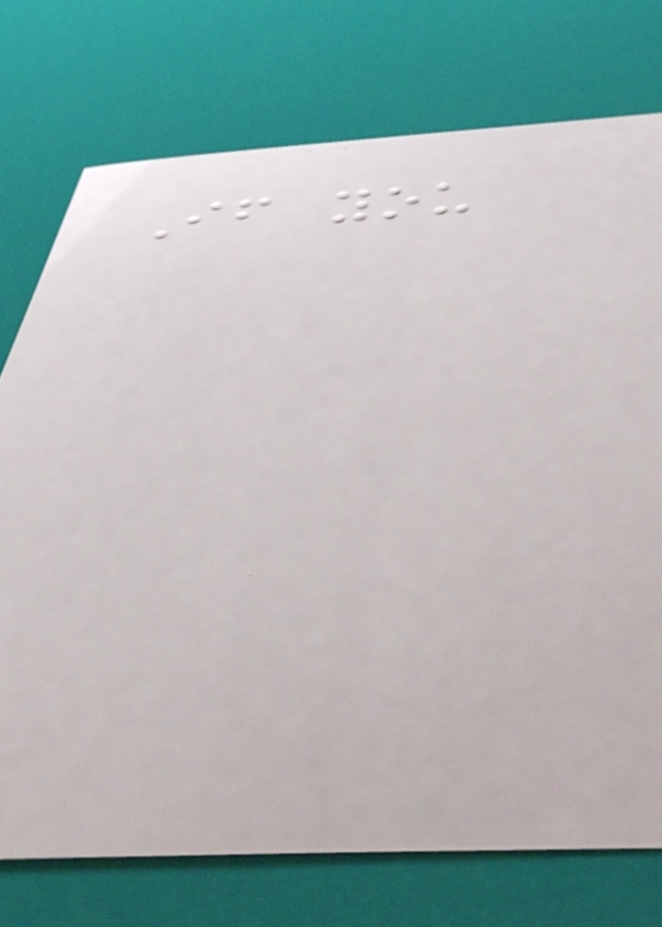If you
